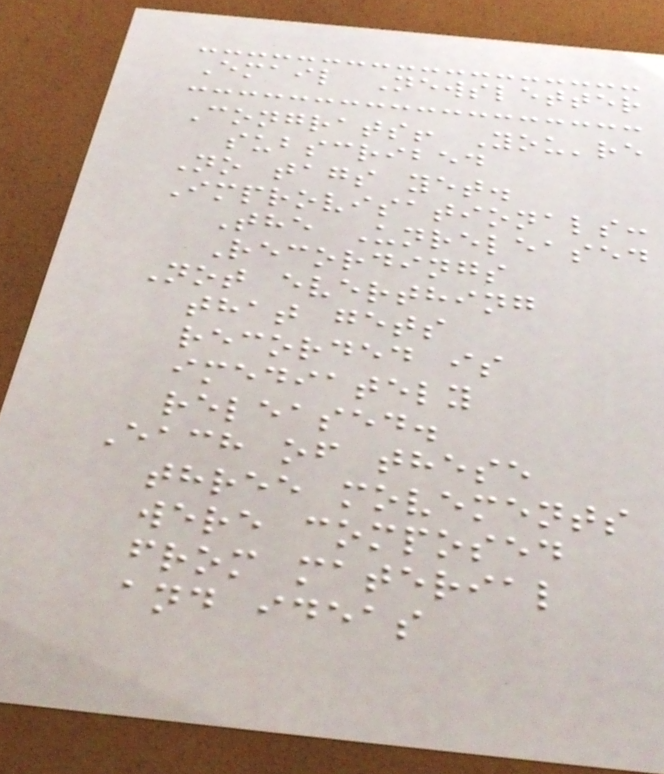Email Newsletter
Congrats! You're
subscribed
No tags yet.
Improvisationals:
The Unreleased
Recordings
Not everthing
that gets
recorded is
imediately
released.
Each of these
three movements
were composed
from material
and ideas
